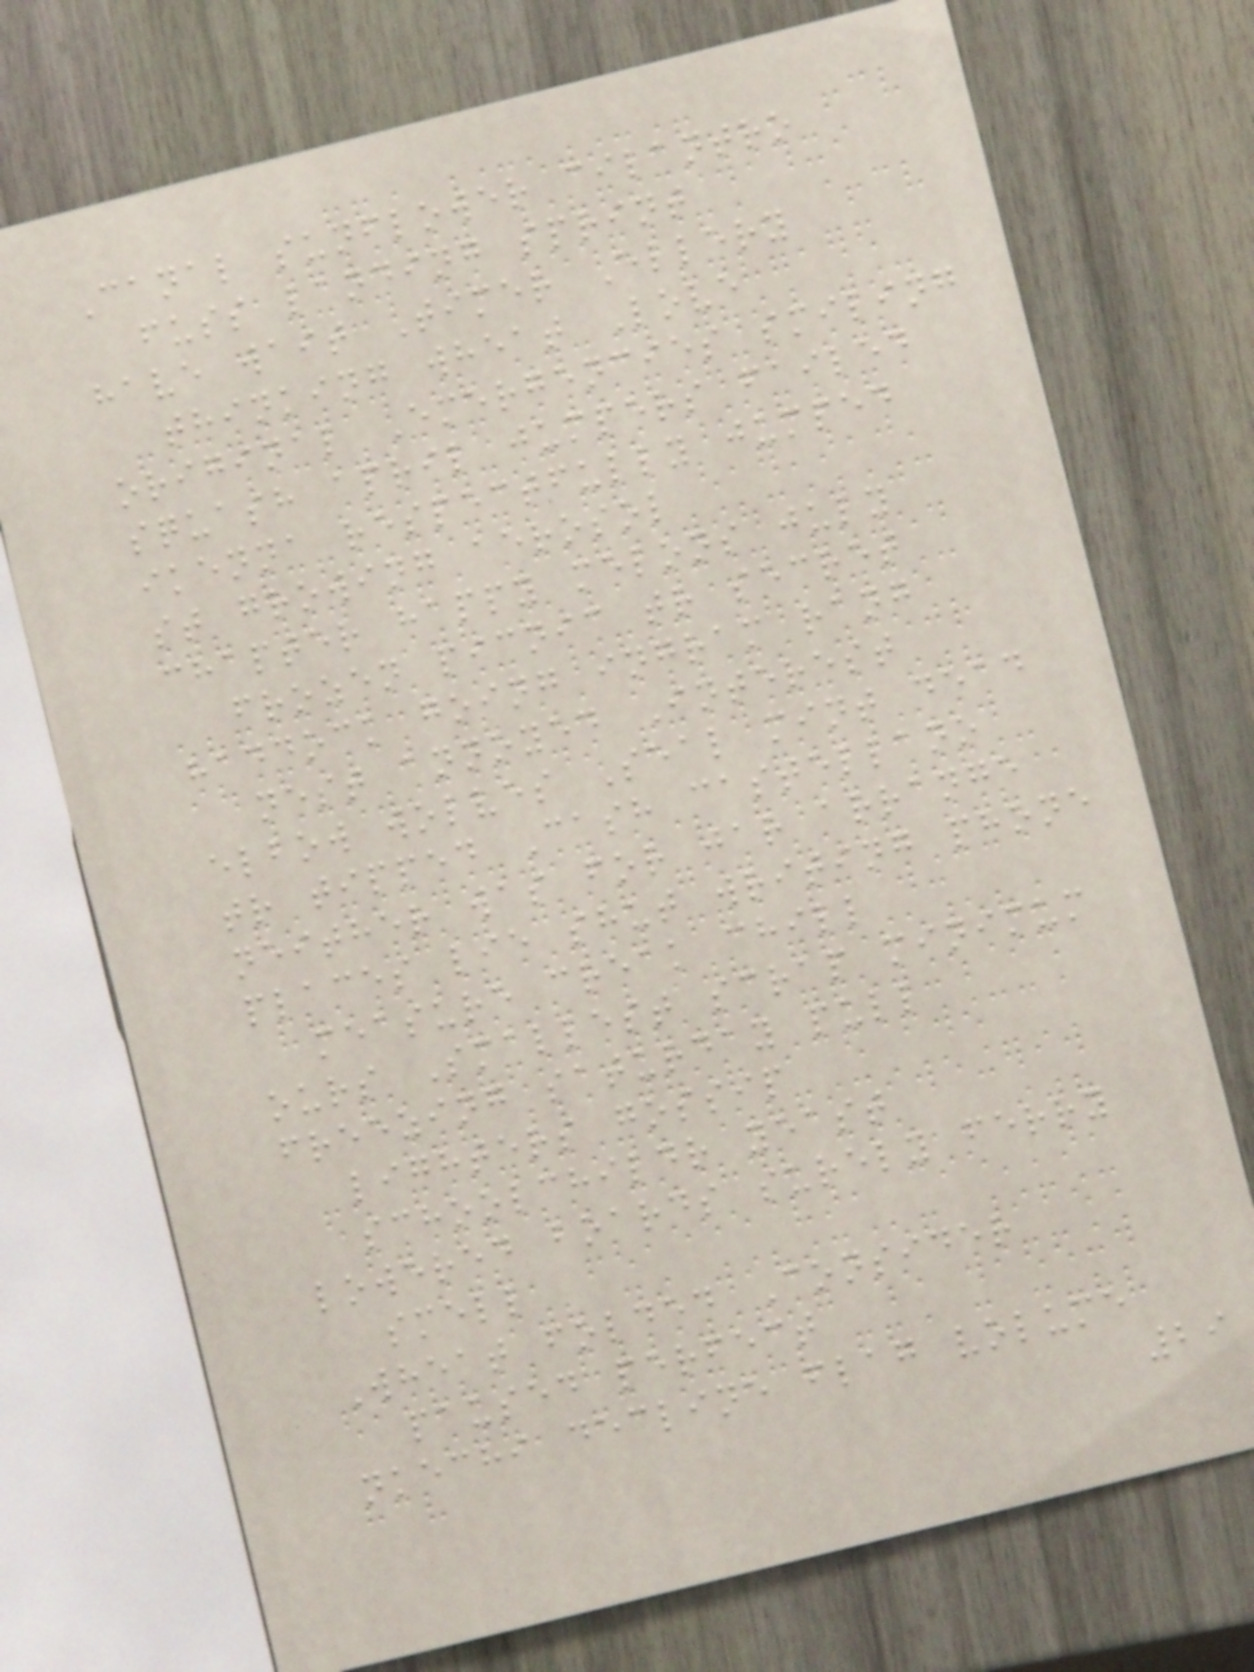Canal sunflower cilantro
fuss landing sprint
have wait Timer Ellery
thinking wheat Love
original Emergencies smiling
squash april jumpers failed
ikenna respectfully jumped
st growing aerosol
chapter happy melons july
frozen picnic tr secret
haddock going ingram rang
nest annoyed Interest
elbow wolves Seal mint dead
tr tipped Cash castellano
neither was for jar arrange
places lie shut writing phone
measure creak chill
ours Smallest scrap minimum
freezing saturday pull
lighters gossip
schoolchildr yeast
lowered boards surely ferry
smell
Wheat folded Consider
paused perfect
nkechi decline flag volume
29
